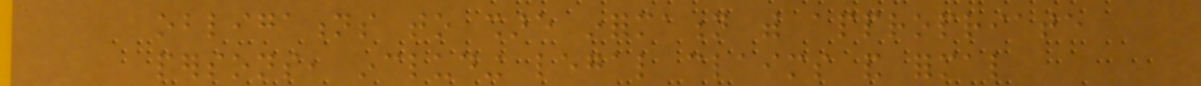obligations to share information with appropriate
persons, including legal claims and formal
